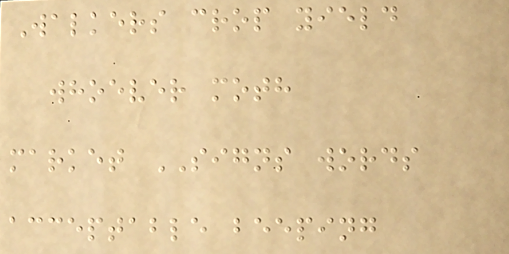Walkers crop yield
whoever moth
market SIGNS words
acceptable beeping
